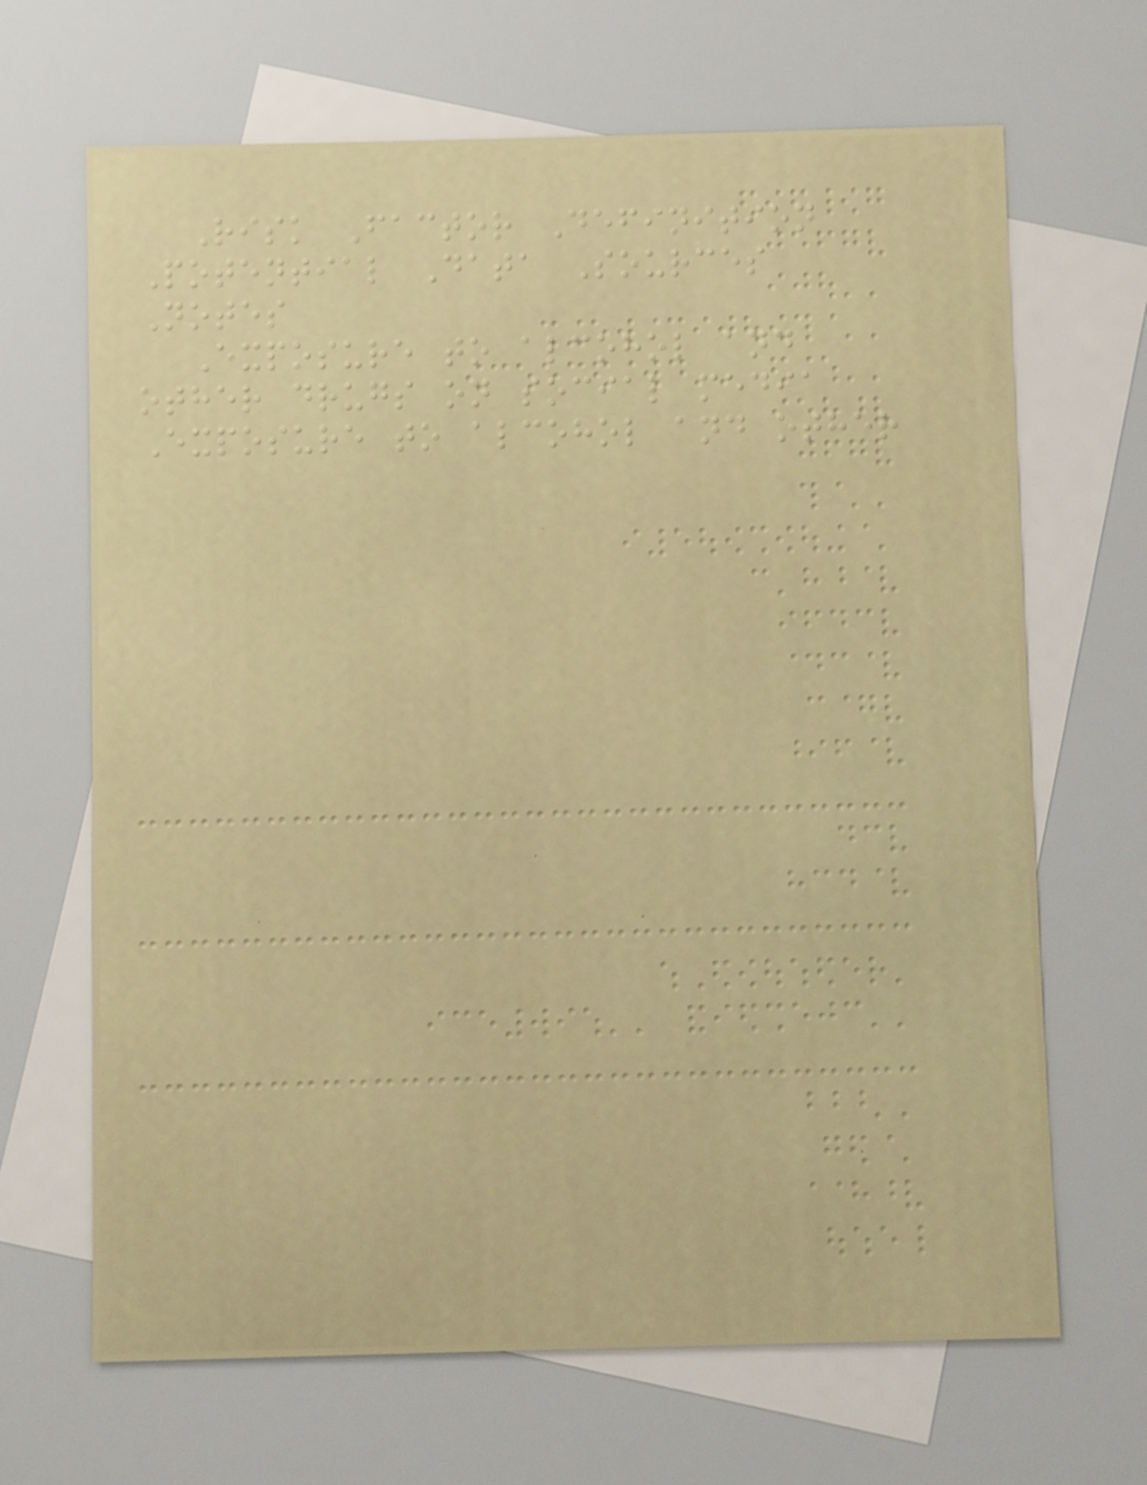Risk Factor Definition
Potential Data Sources
Notes
Exposure to alcohol and
other drugs on social media
Exposure to alcohol and other
